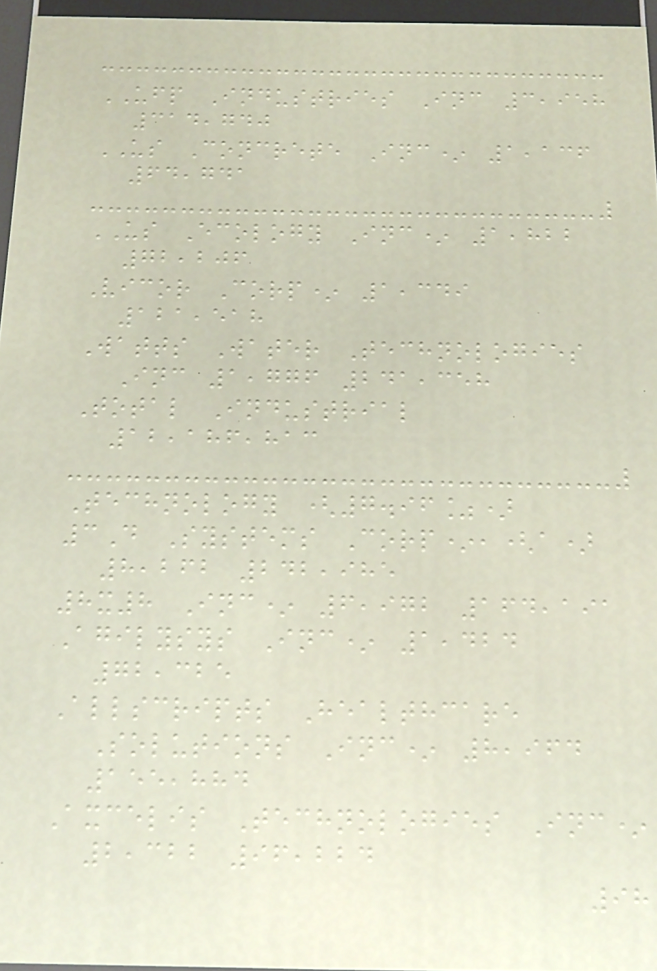UFP Industries Inc 3,958
314,740
US Concrete Inc* 1,136
64,741
US Ecology Inc* 1,822
72,206
Vicor Corp* 1,349
121,518
Watts Water Technologies
Inc 1,776 241,358
Total Industrial
12,186,813
Technology (7.96%)
3D Systems Corp*,(a)
8,262 242,985
8x8 Inc* 6,972 164,191
Agilysys Inc* 1,424
72,325
Allscripts Healthcare
Solutions Inc* 8,964
155,884
Axcelis Technologies Inc*
2,322 96,224
98
